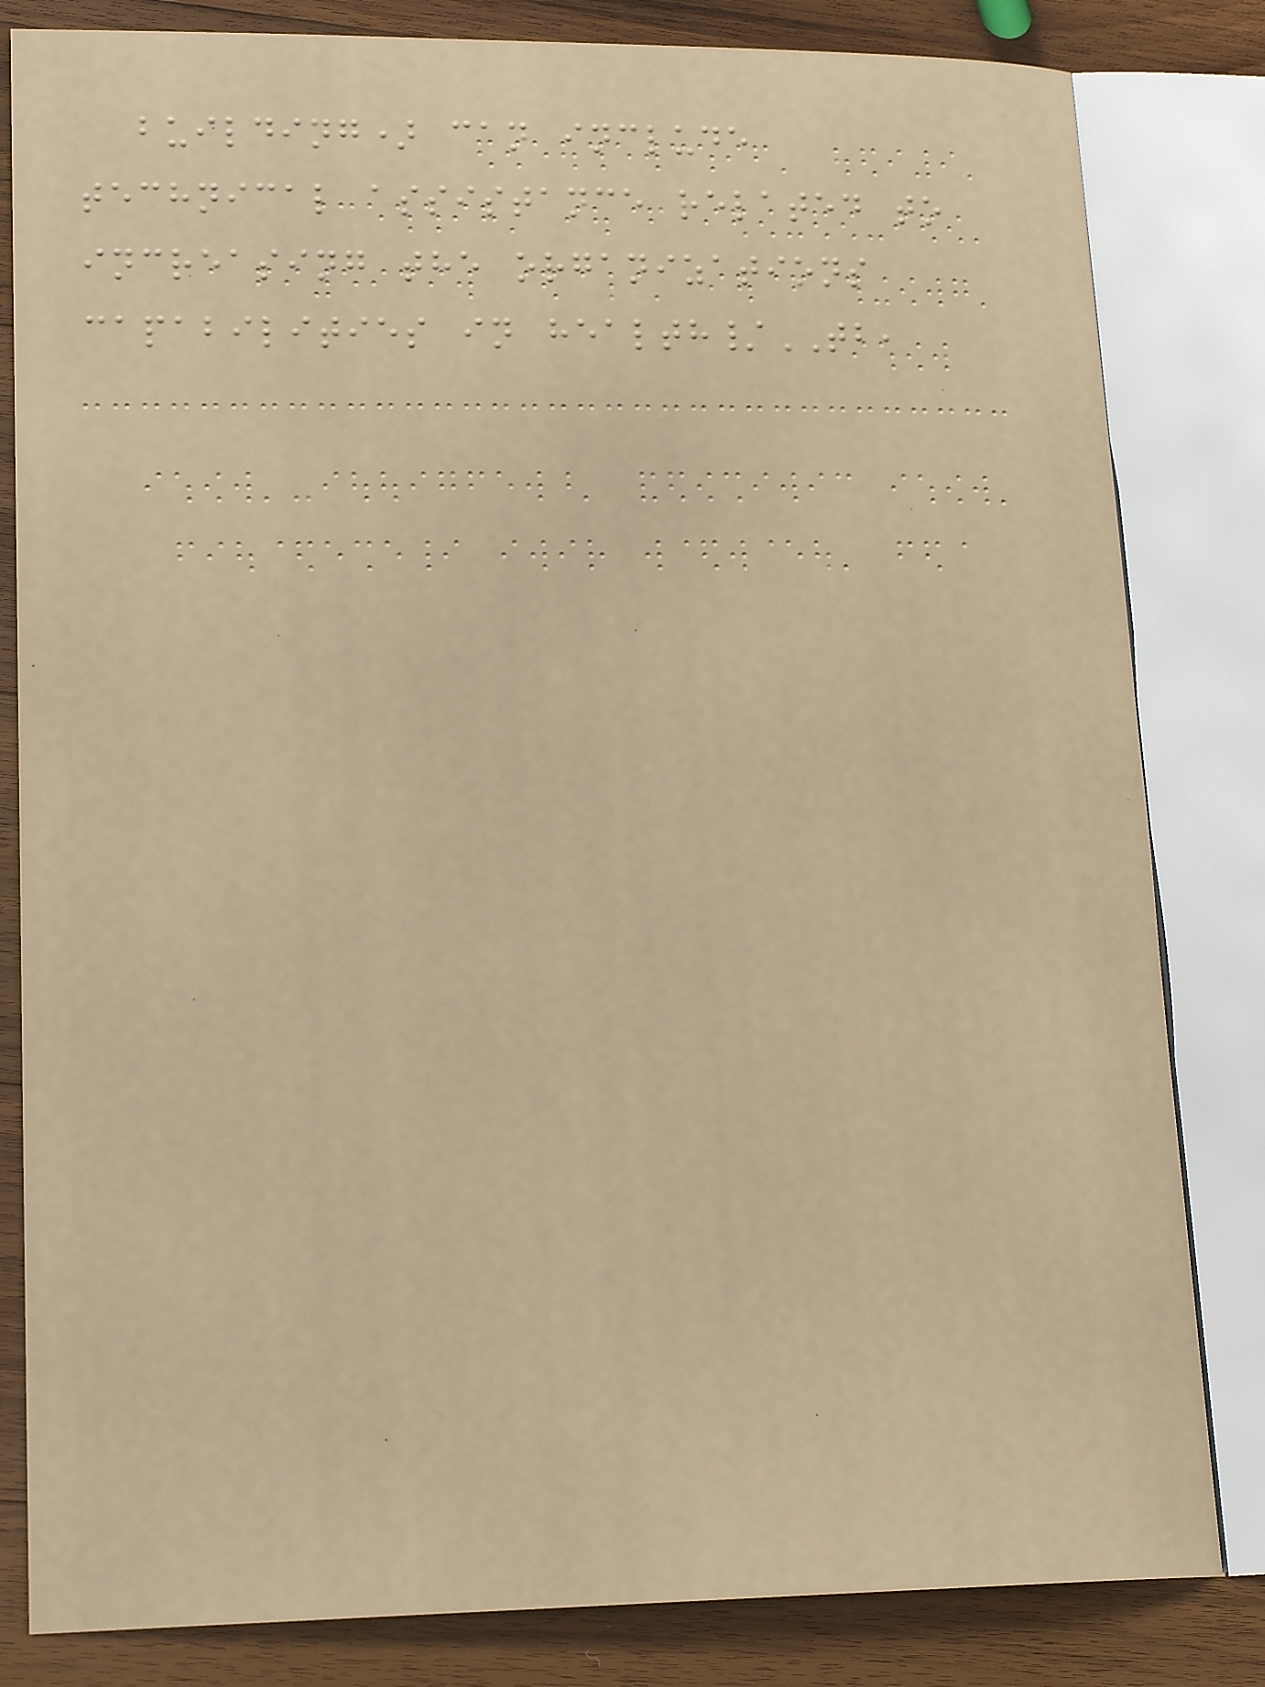building) can include
technical assistance related to
increasing the organizations
capabilities in health/TB,
